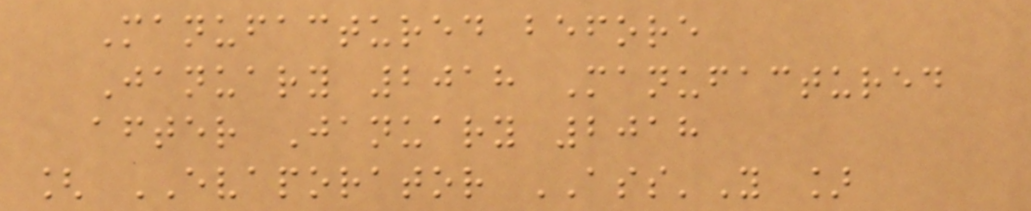Manufactured before
January 2018 Manufactured
after January 2018
[ EVAPORATOR ASS'Y ]
